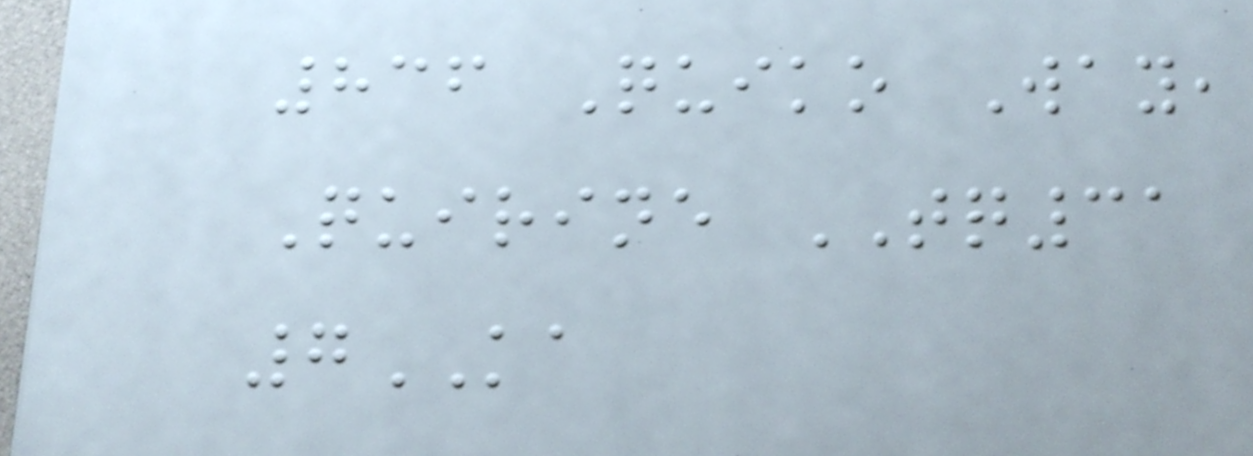836 Quiko Way,
Quirine TQ31
7KA
